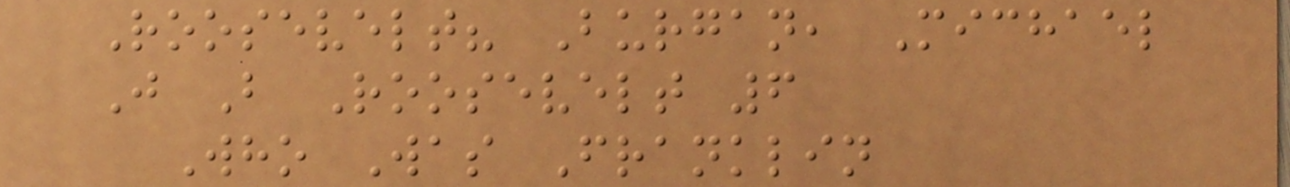Roosevelt? Burgan, Michael
J B Roosevelt 6
Who Was Franklin
